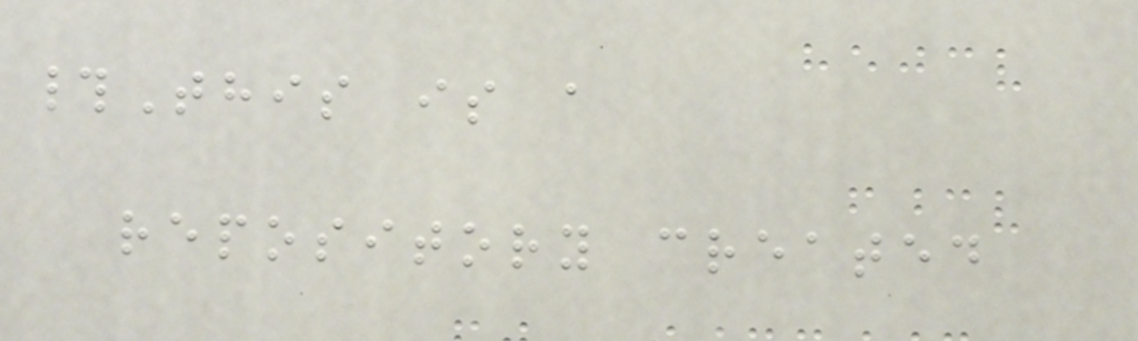#This is a
repository created
